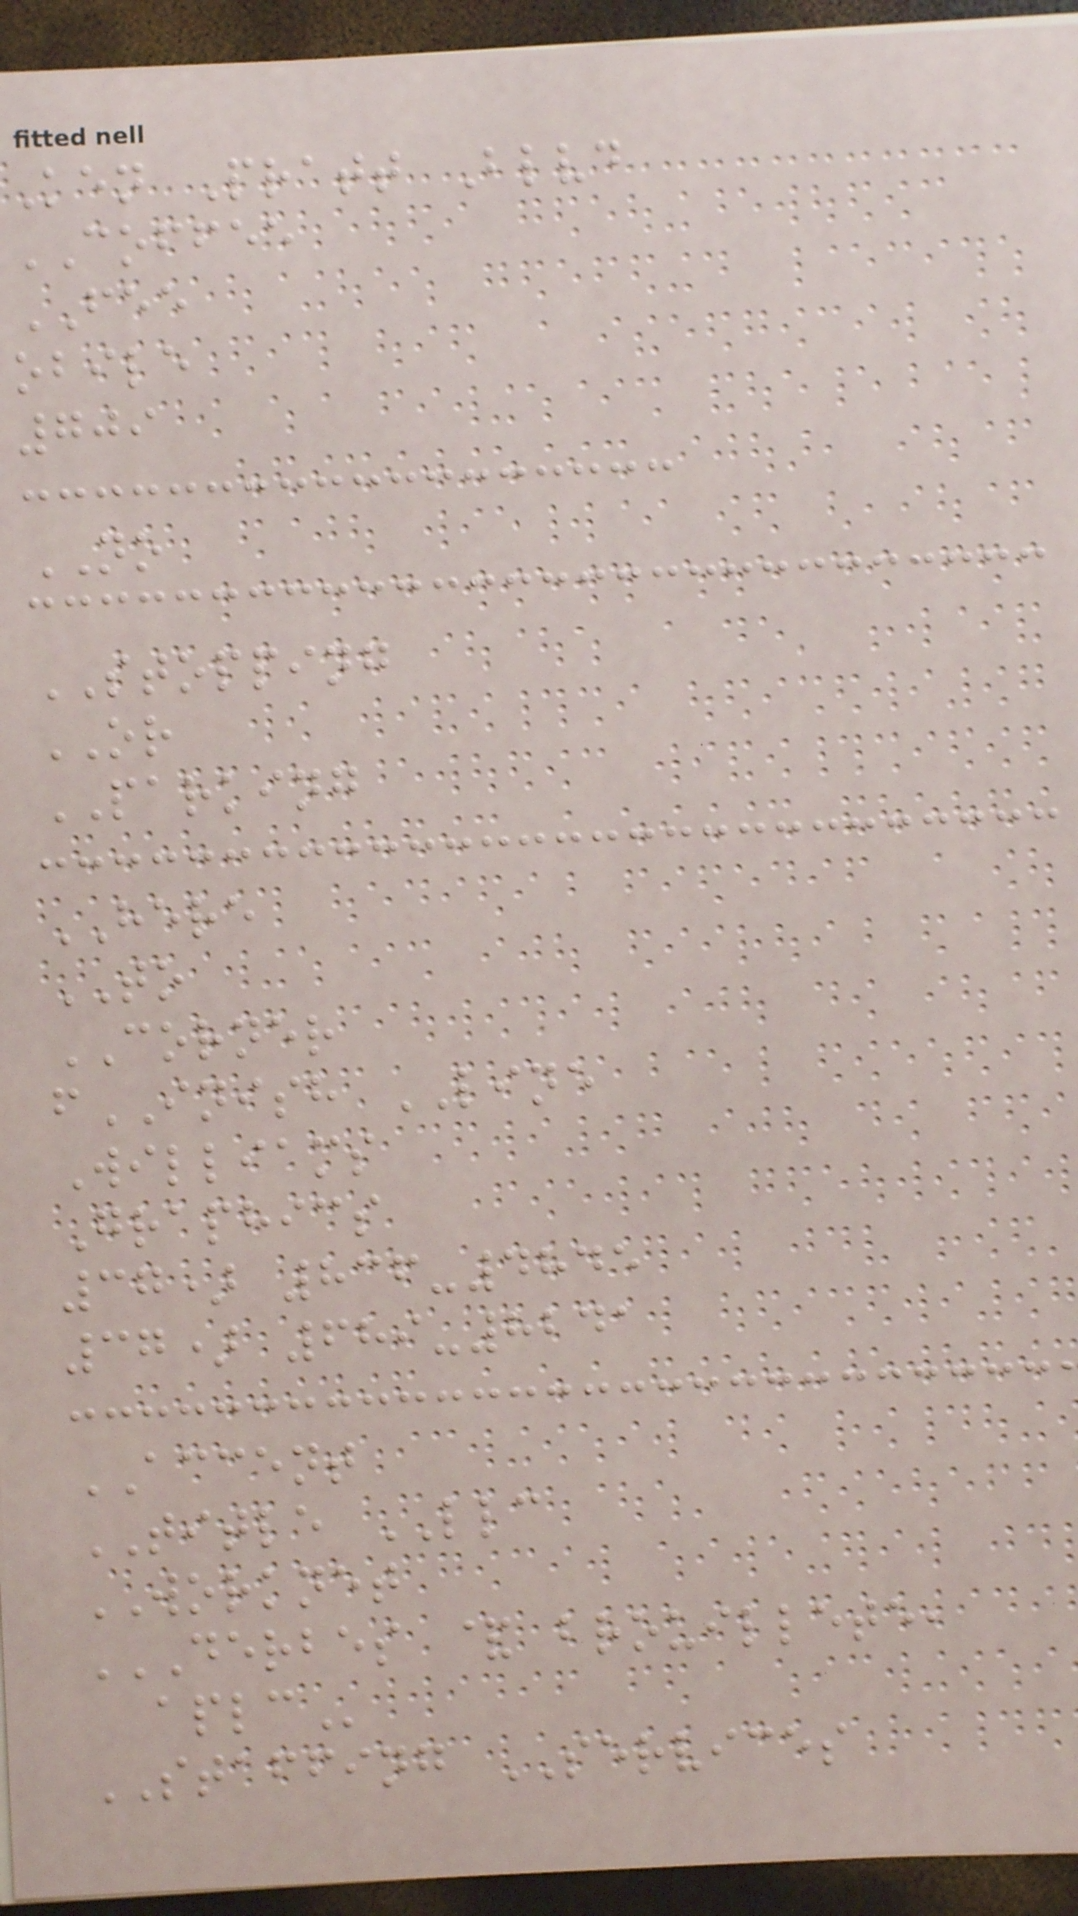Ken Pratt Blvd
COFFEE
FEE
obile
709
NO
STOPPING
OR
PARKING
HERE
TO
CORNER
fINISH LINE
Williams
Graphics
37) 836-4845
37) 689-8241
ACCENT
TITLE LLC
WORKNET
DERBES & BROUILLETE,
STAFFING SERVICES
